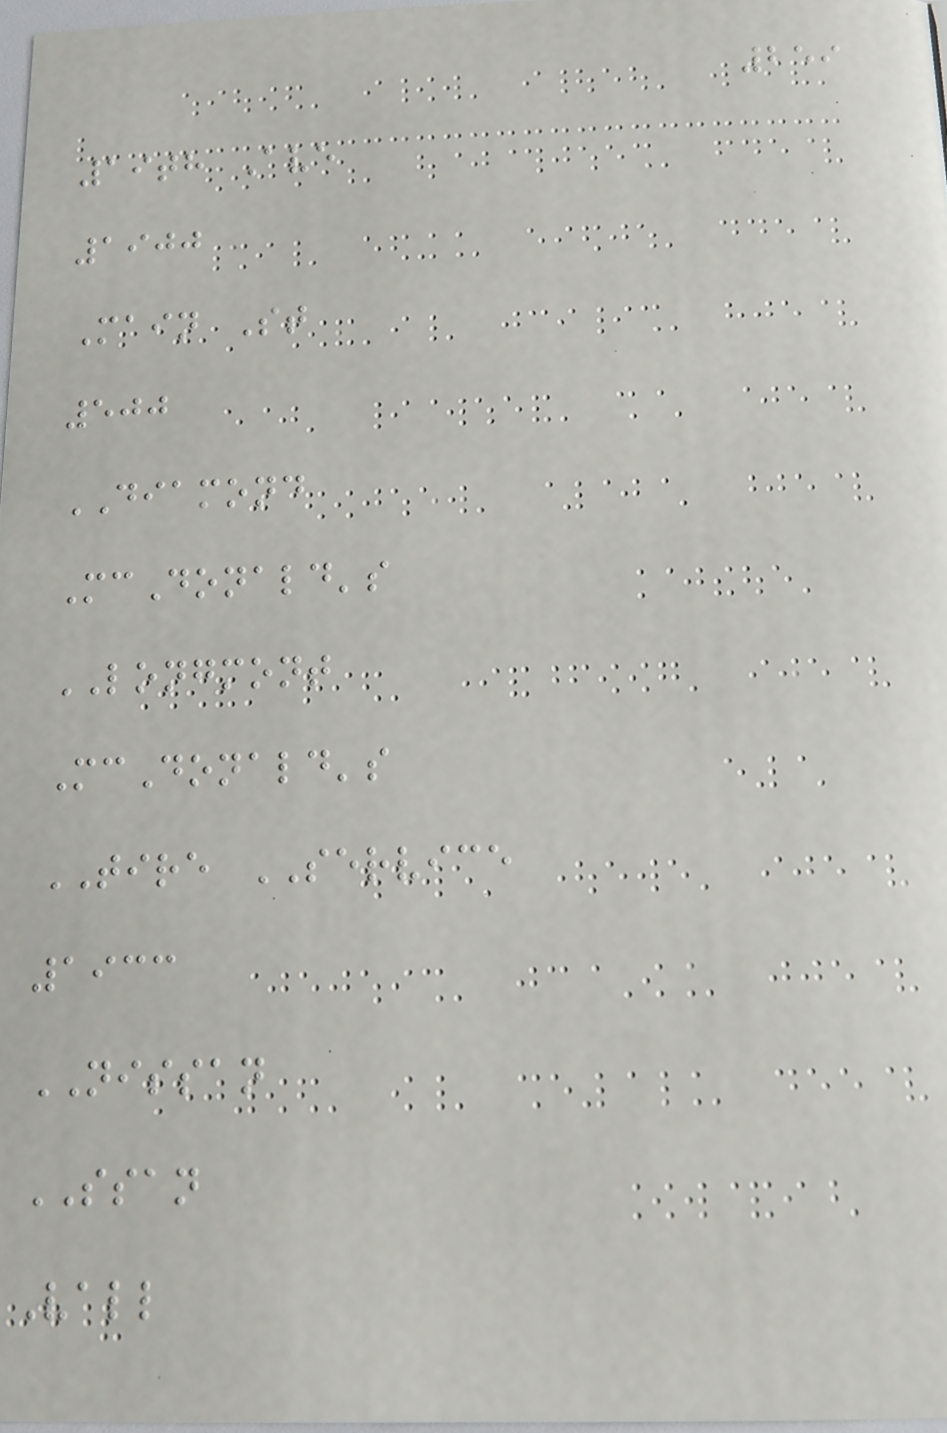259
19th Ave
1900
Main St
500
DIAMOND
McDonald's
LONGMONT
McDonald's
TIRE SERVICE
1933
NISSAN
SSAN
Vall
